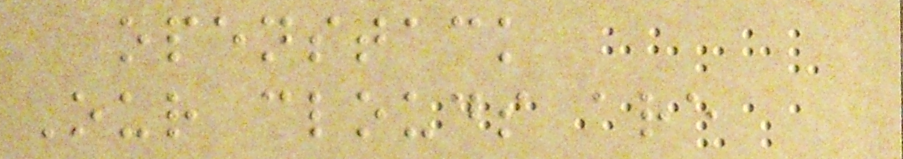openstack
Our clouds are
